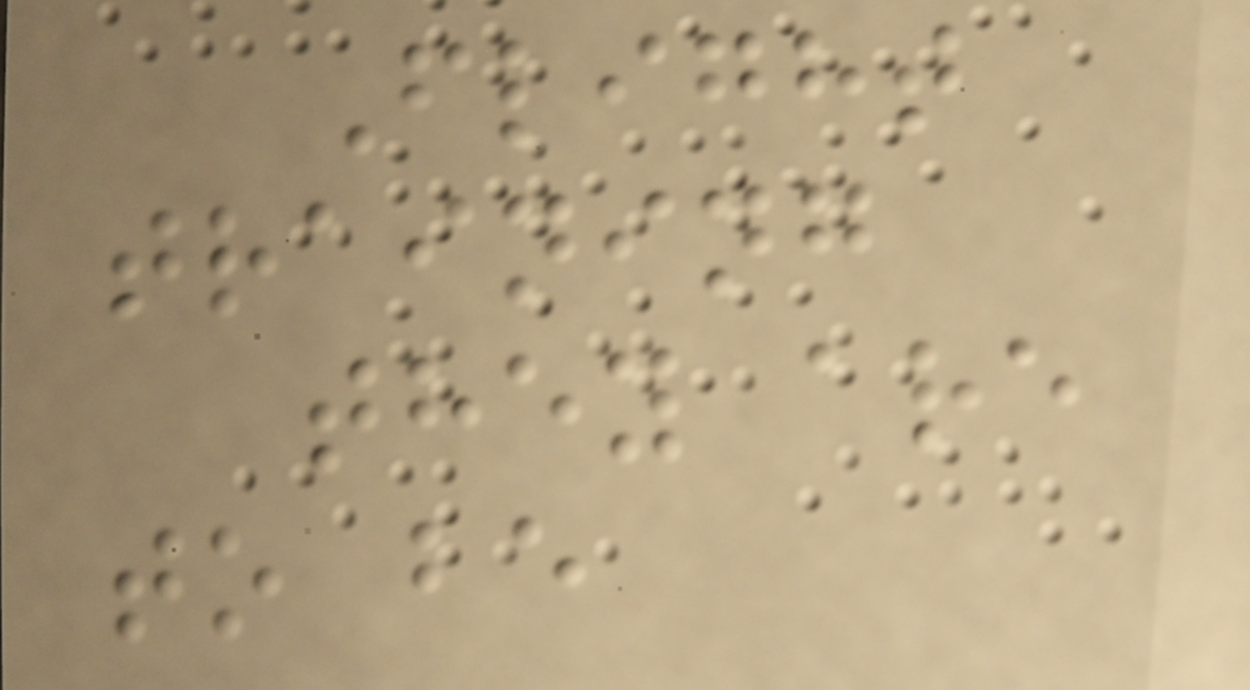Flight
training
they are
to be
